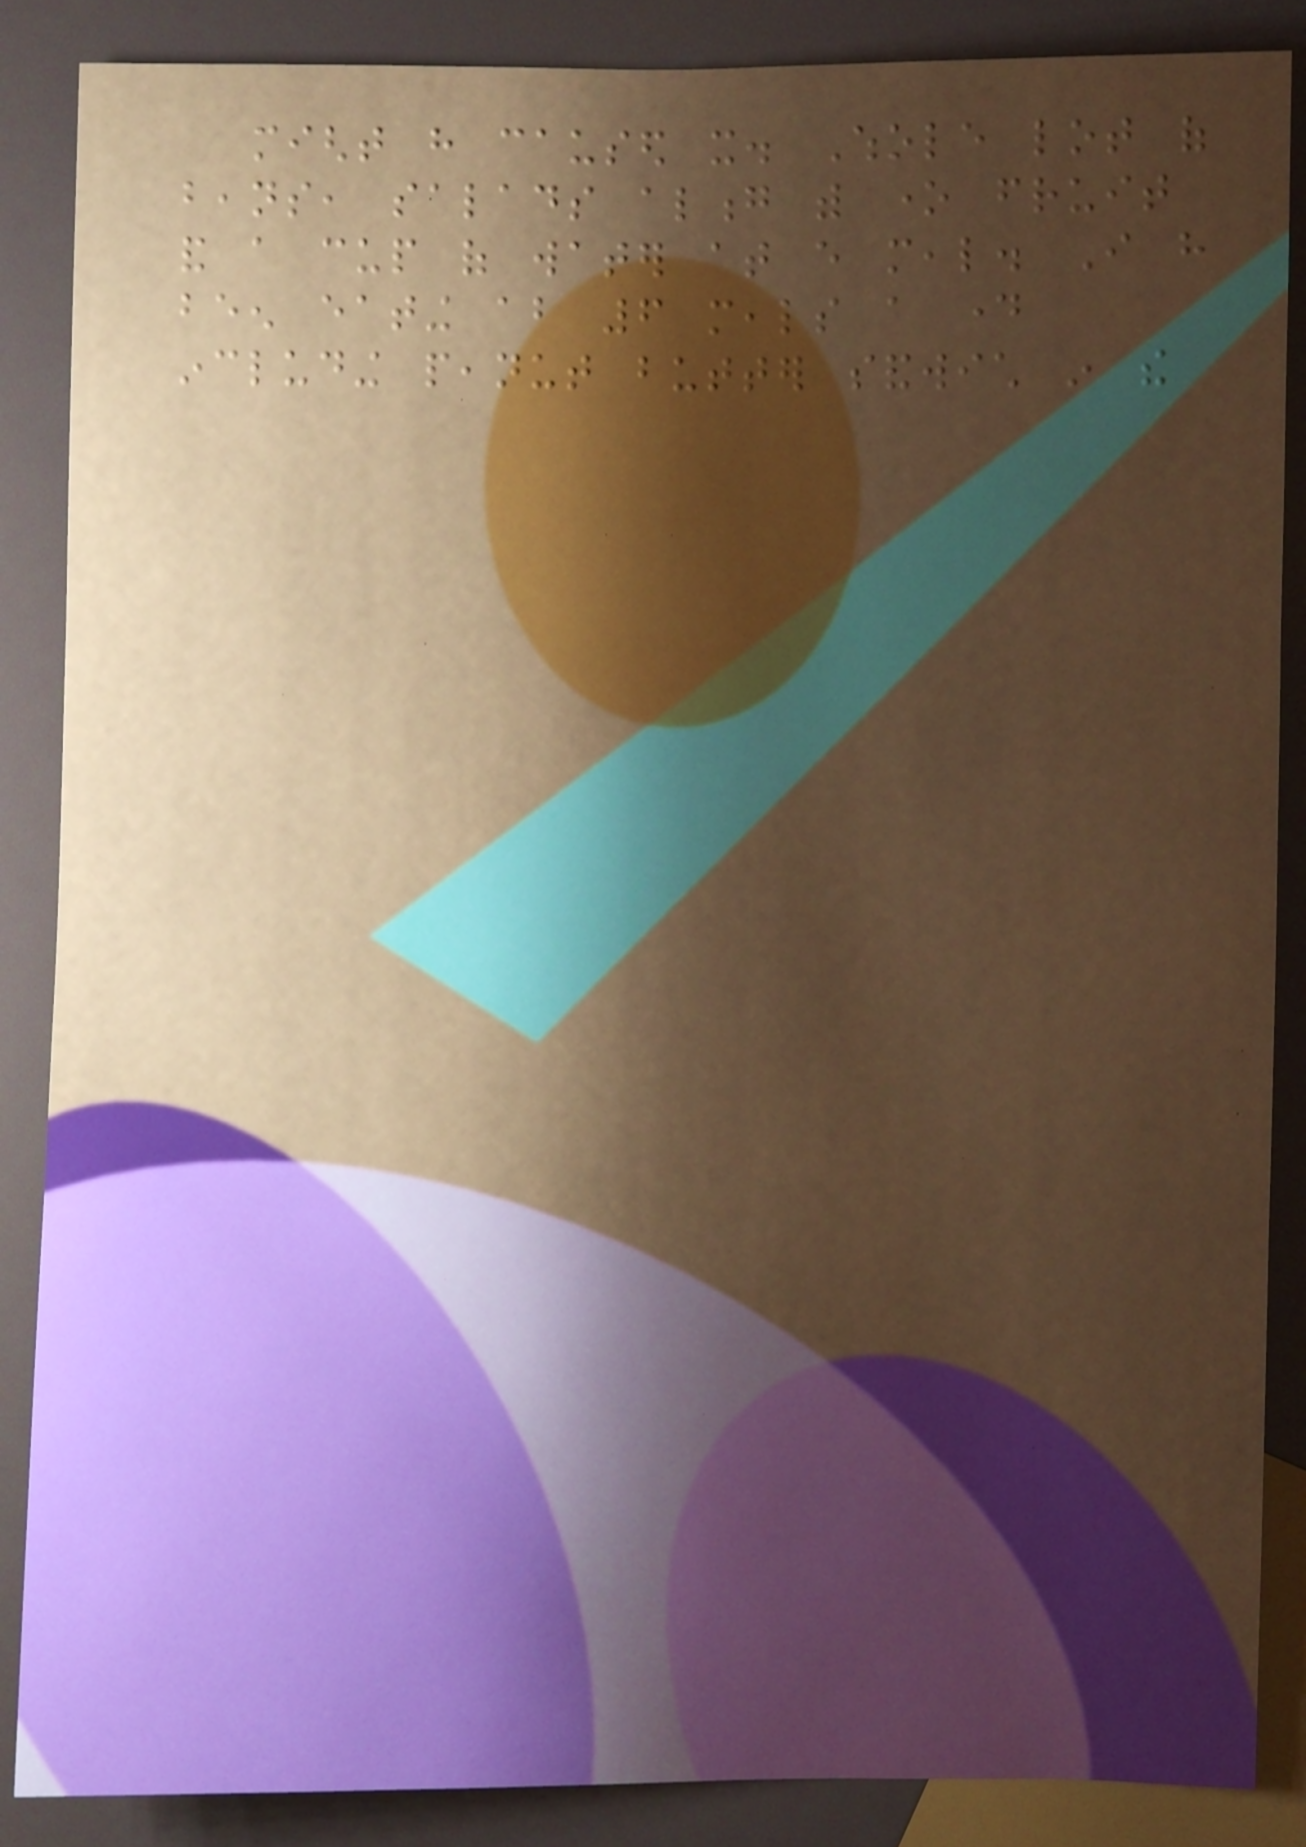might have caused it. Whole lot of
beans, salads along with one fruit
and a cup of water at every meal. I have
been eating about 6 meals a day
including peanut butter sandwich in the
